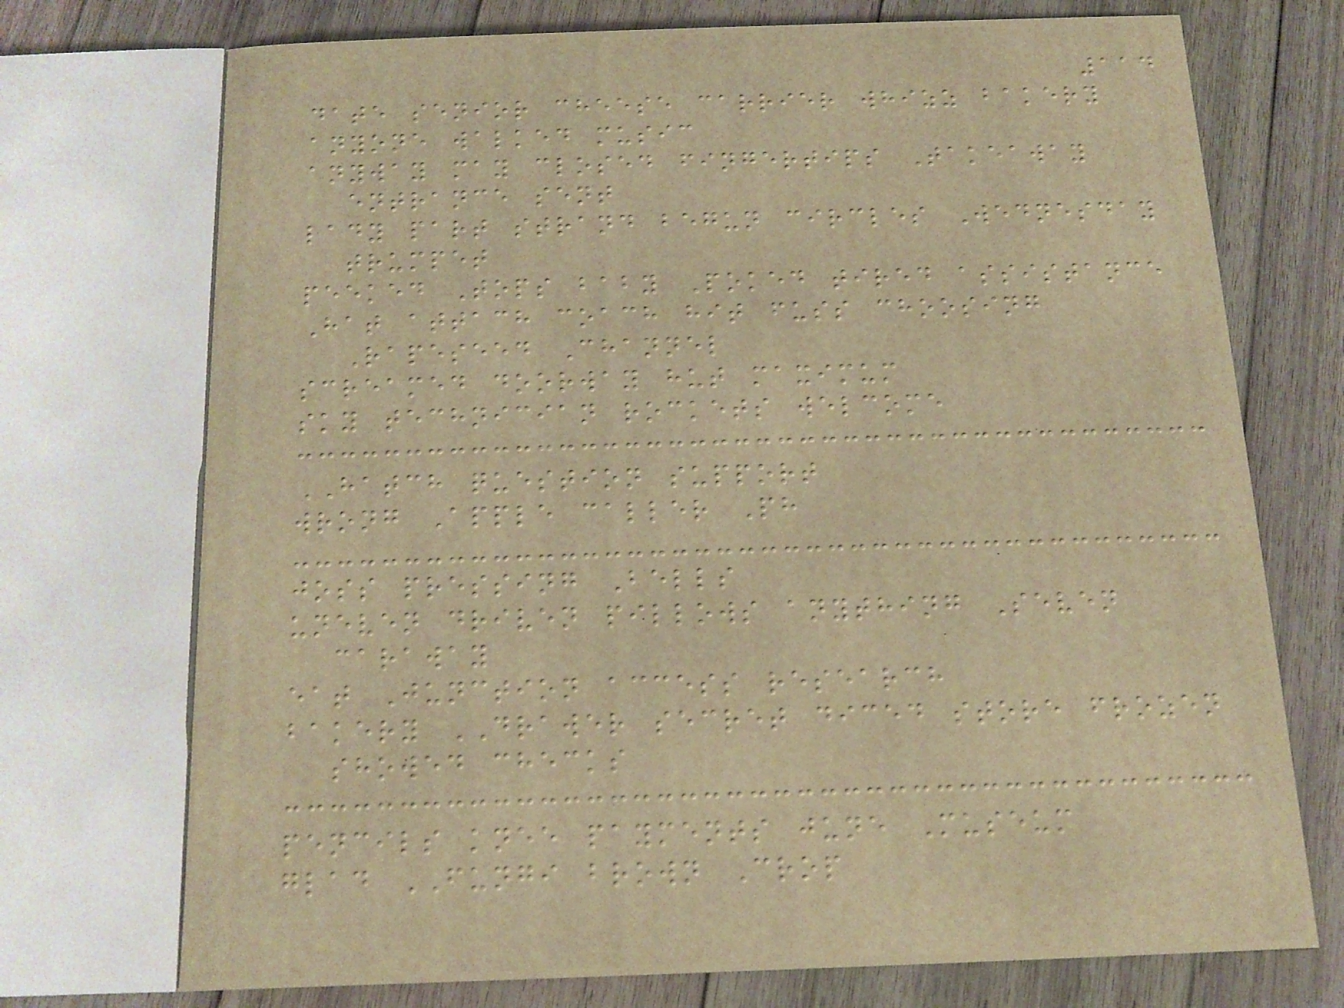114
date senior cheese carrier whizz bakery
anyone walked music
anyway may closed fingertips Takeaway
entrance sent
lady part strand begun circles Wednesday
trumpet
peeked Tops baby Poked tired assistance
Hat attach coach hit fuss choosing
Rapeseed Channel
screamed doorway hut maximum
sky technician rockets welcome
HATCH question support
wrong Apple caller Ph
joss pressing Bells
uneven driven pillows anything Seven
caraway
eat Junction access research
bakery DRAWER secret diced store frozen
showed checks
pencils knee payments june Museum
glad FUNGI brown Crop
